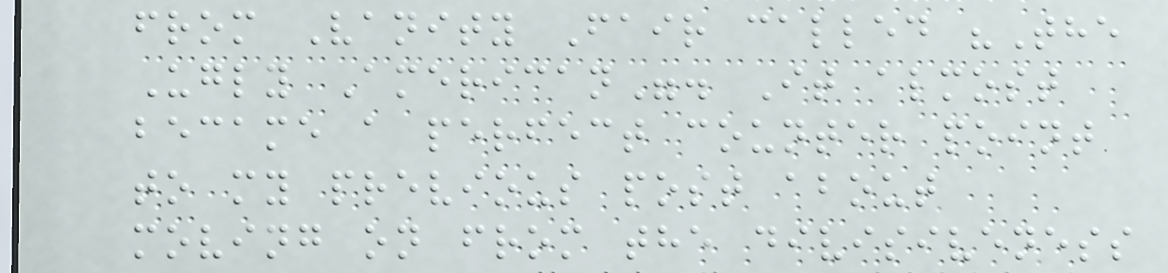from Vanity Fair called "The
Ugly American". It almost
became a perfect counter point
to my previous post about
moving on from the divisiveness
